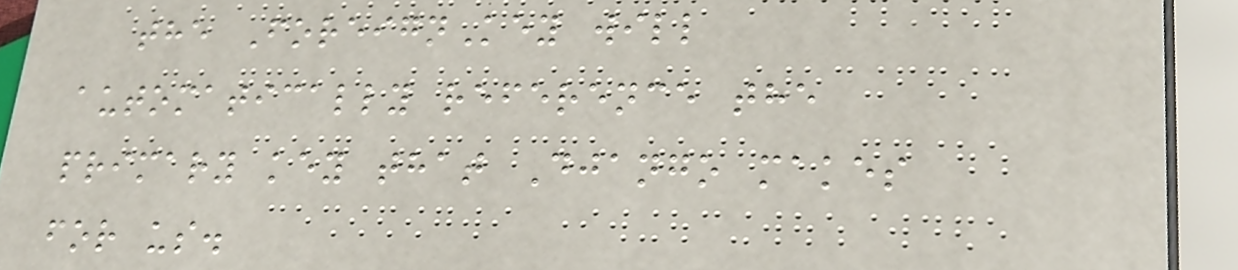the ForeignKey will
automatically reference the
primary key that Django makes
for us.
